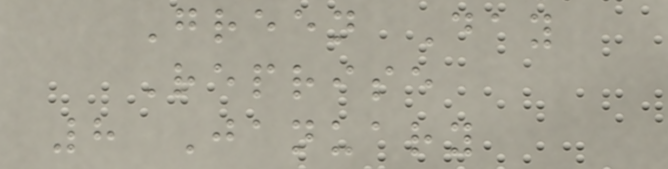Green Day
Reprise
8 January
